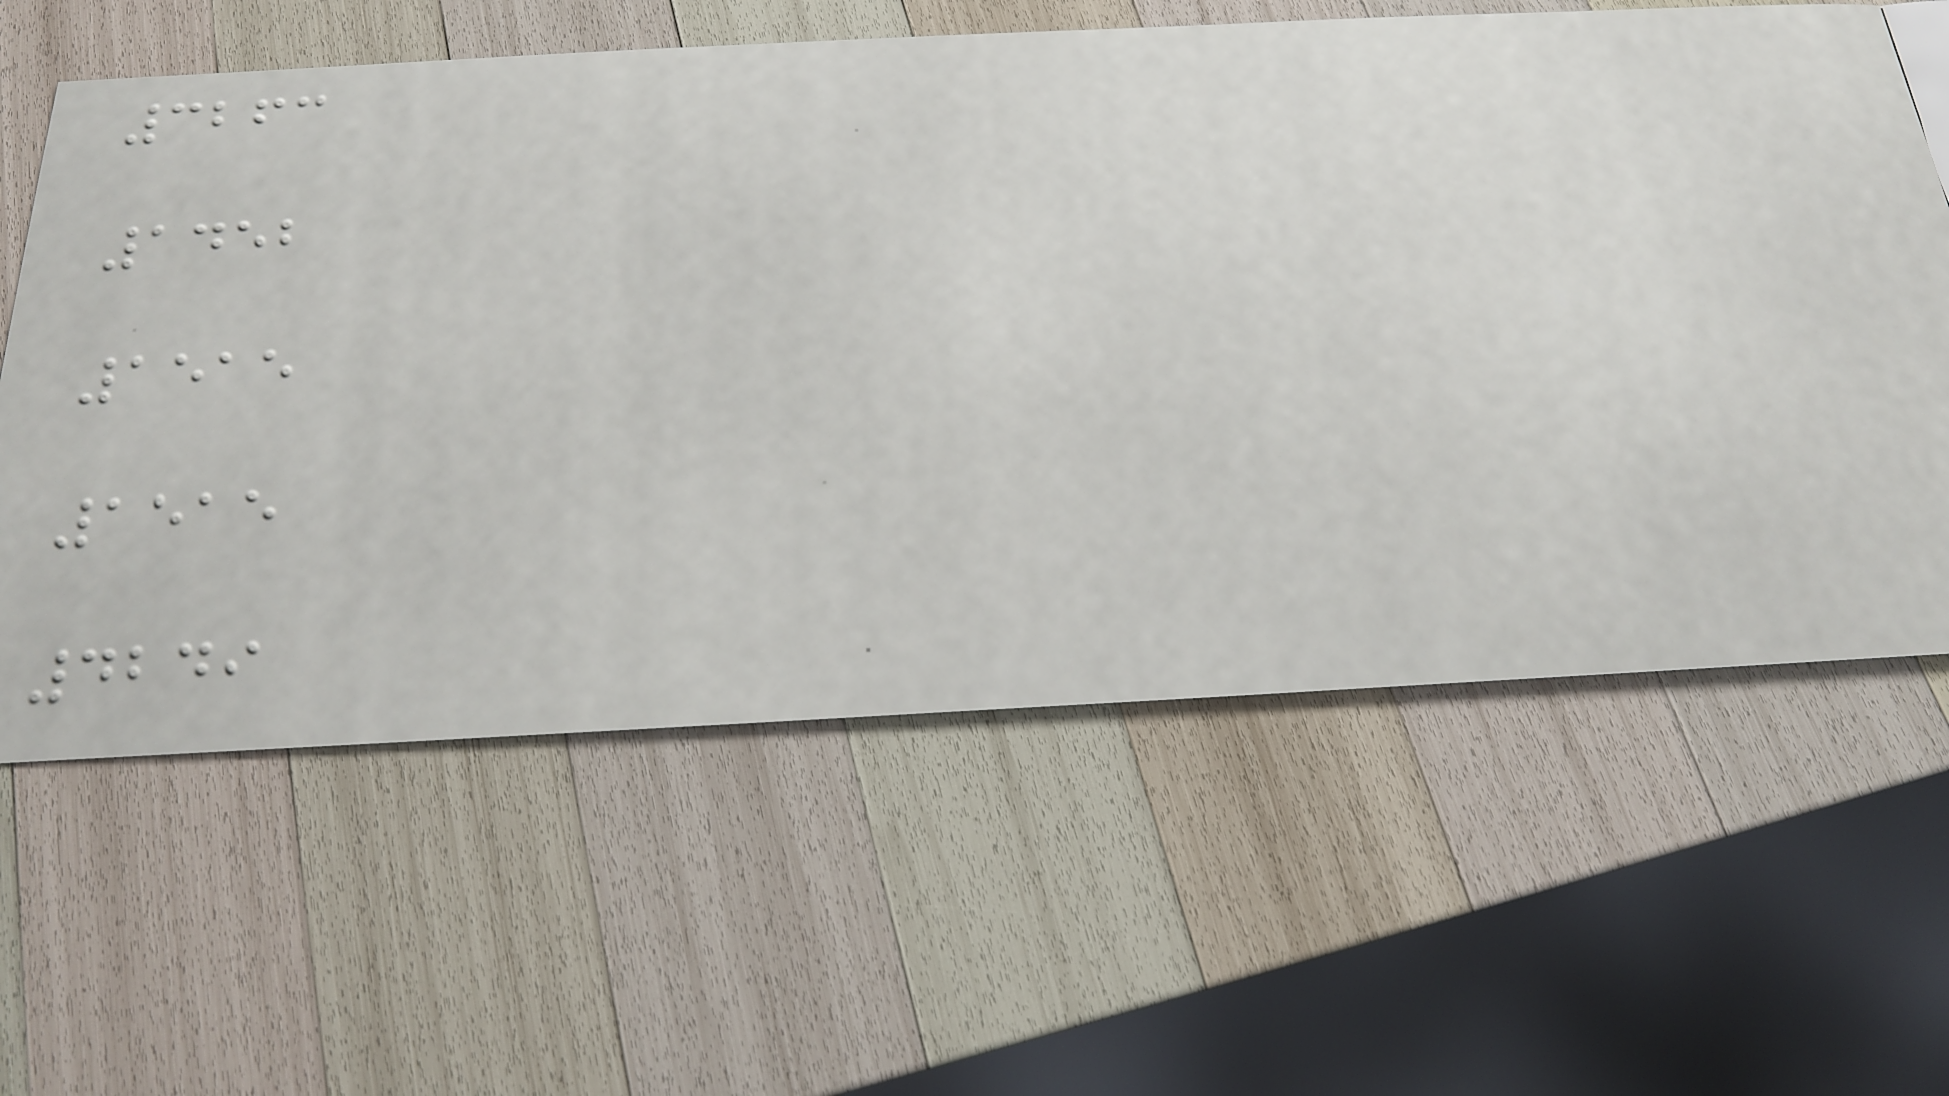3263
1452
1515
1515
4249
